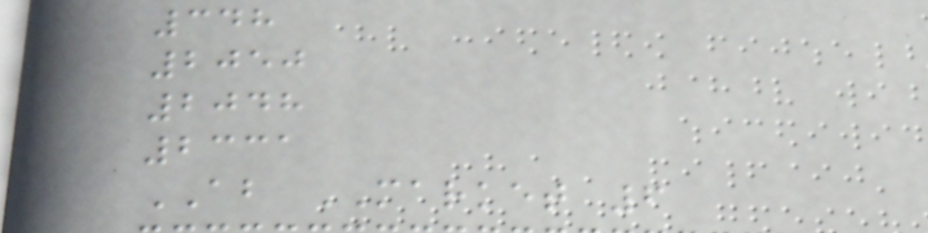348
2050
2048
2331
AB MARKET 6
